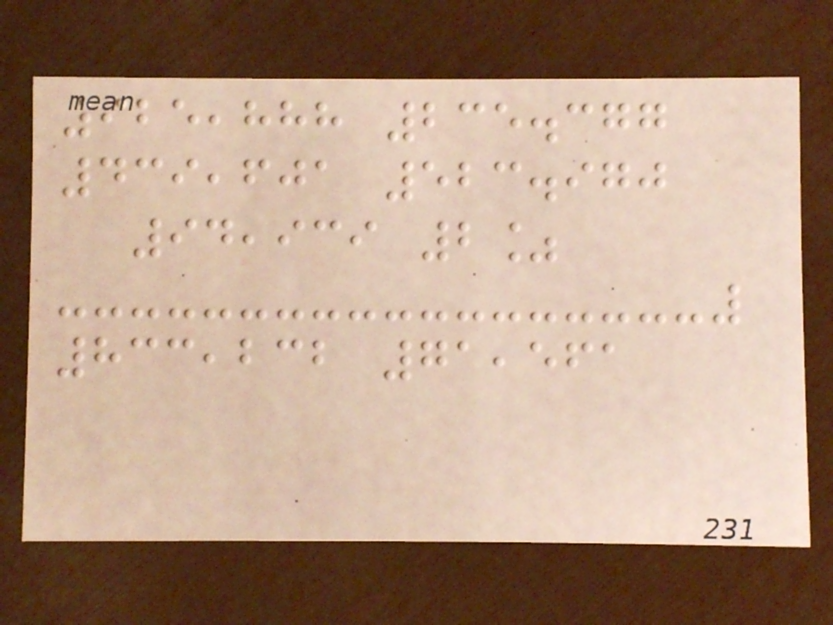925,888 235.377
439,601 523.970
94,939 2%
833,232 71,561
